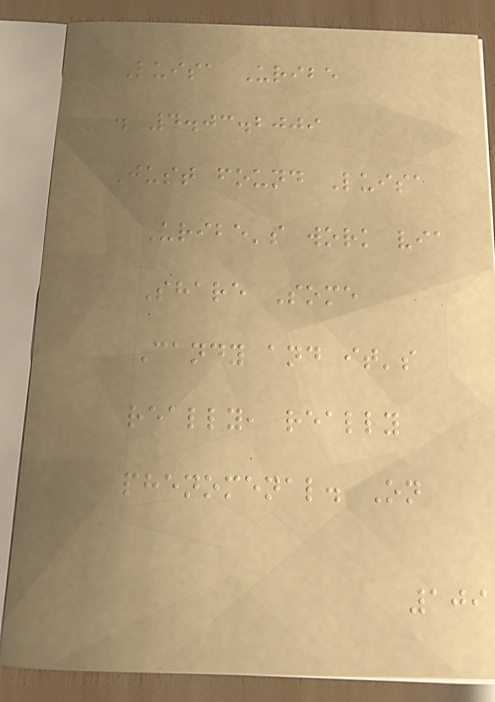Luisa Uribe
. 4.03.2009
Just found Luisa
Uribe's work via
Share Some
Candy and it's
really, really
phenomenal. On
109
